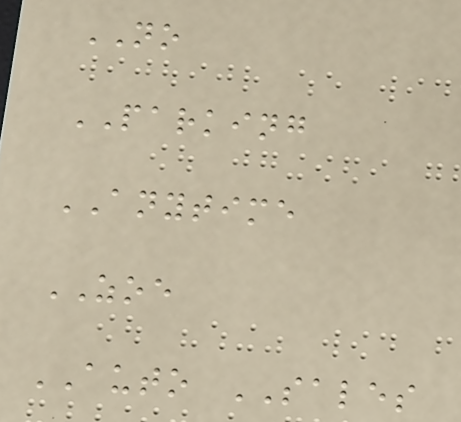NO
PARKING
ANYTIME
ZOE
AUTO SALES
